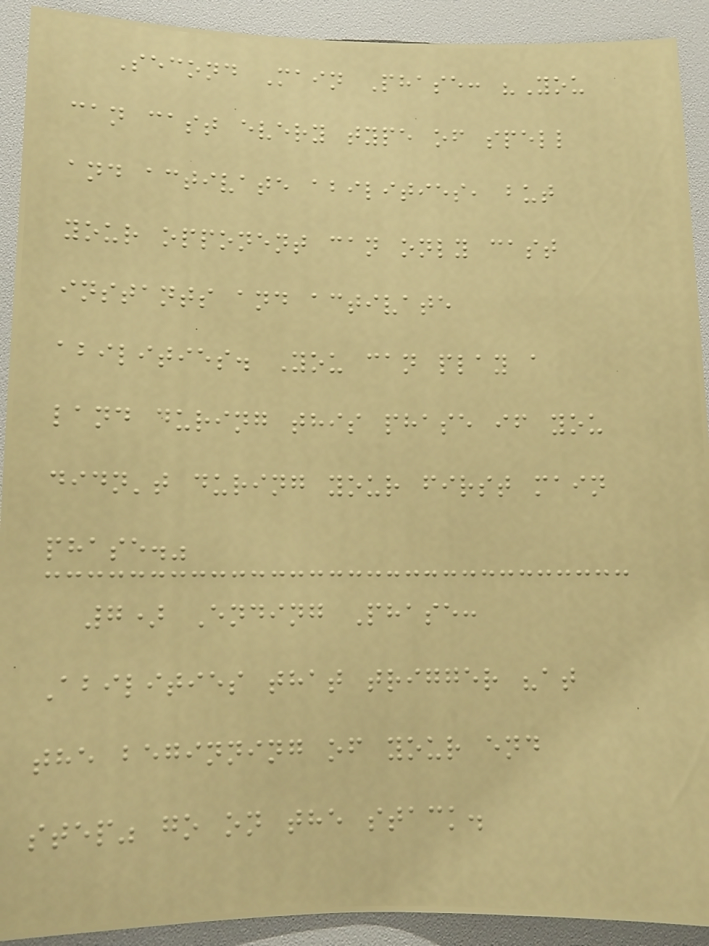Second Main Phase: "You
can cast every type of spell
and activate abilities, but
your opponent can only cast
instants and activate
abilities. You can play a
land during this phase if you
didn't during your first main
phase."
7) Ending Phase:
Abilities that trigger "at
the beginning of your end
step" go on the stack.
